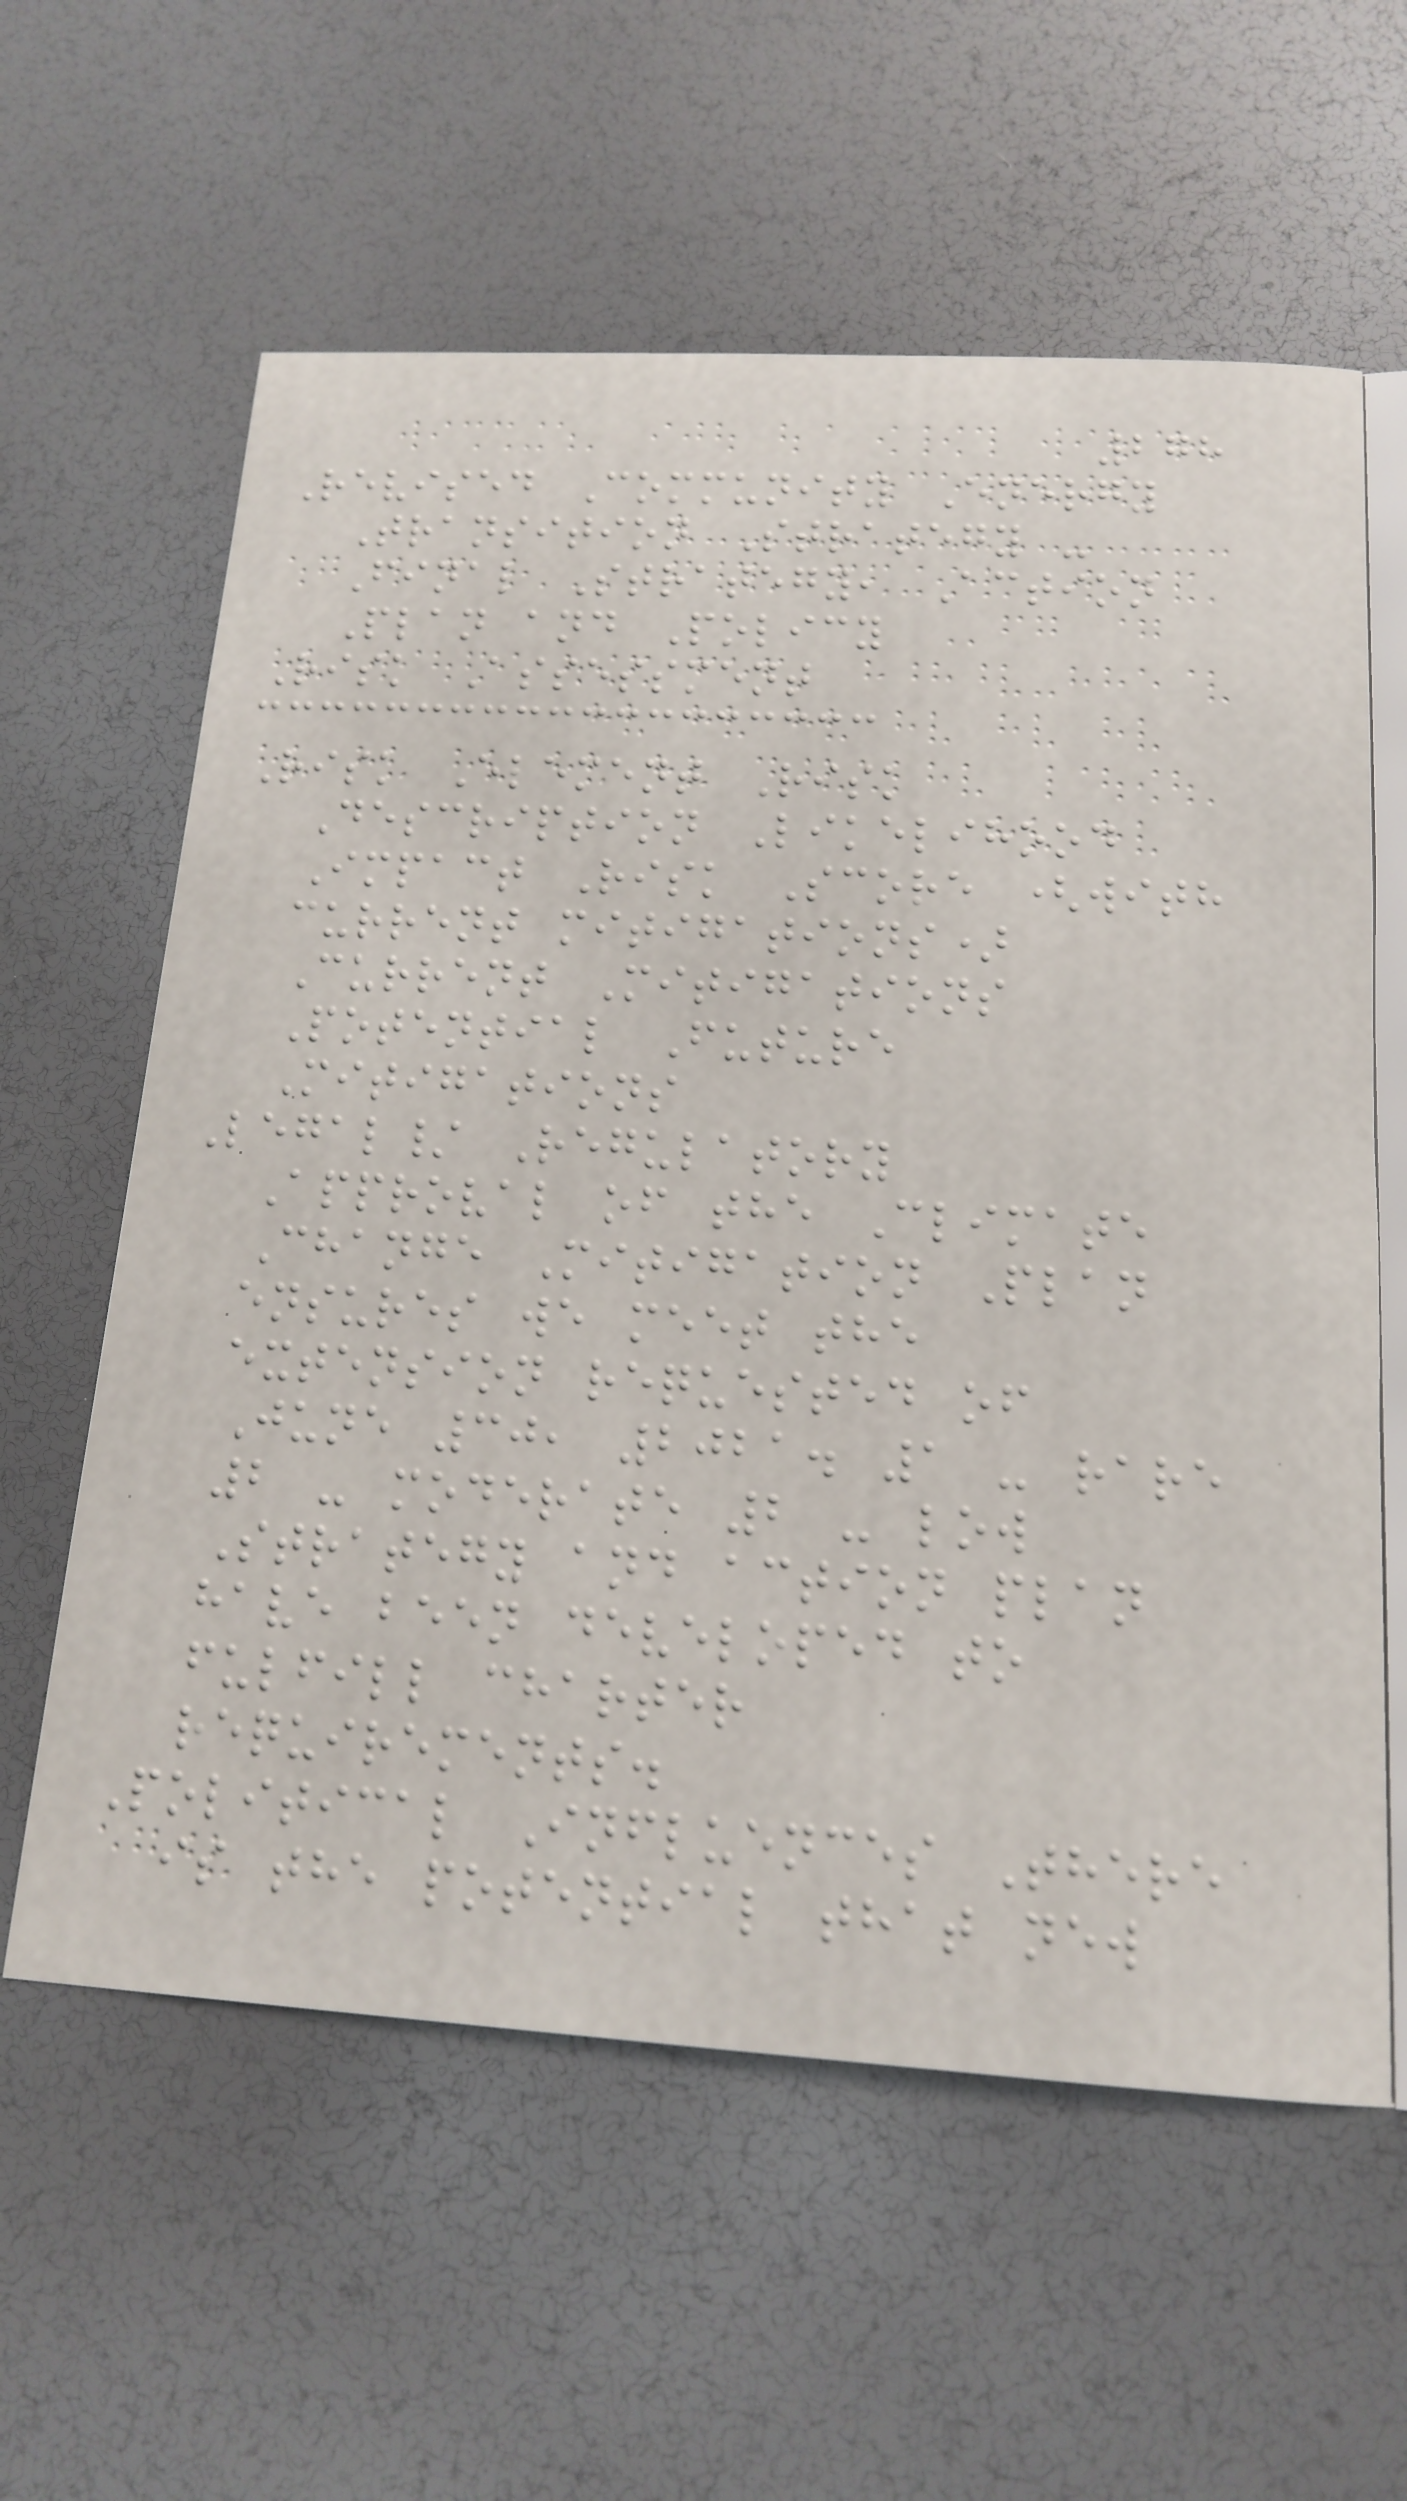278
Revised Community Energy
Transition Strategy -
Final Strategy, Action
Plan and Policy
Risk Assessment
Risk Element Risk
Description Likelihood
Impact Risk Score (with
current mitigations)
Current Mitigations
Potential Future
Mitigations
Legal/ Regulatory
Approval of the Climate
Change Mitigation Plan
ensures we meet the
extension requested of
June 30, 2021. 1 - rare
2 - moderate 2 - low
Strategy and action plan
have been developed to
fulfill charter
requirements.
Political Influences There
is the potential that new
